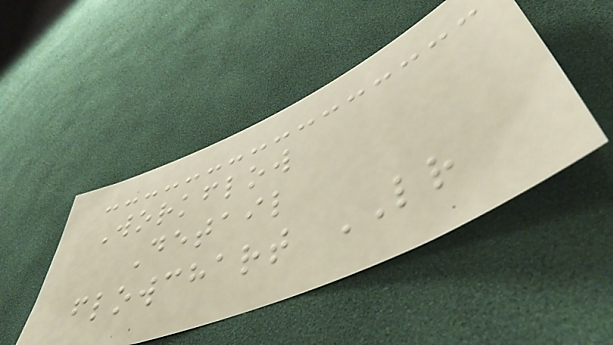Workflow
Detail
flowchart LR
